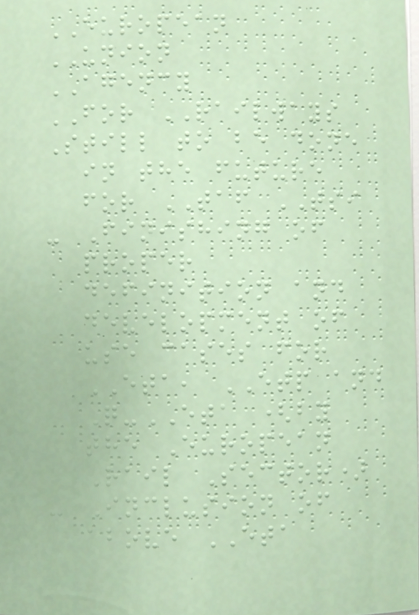EUROPEAN
UNION
AGENCY
FOR RAILWAYS
Still to be done
in the future
for TAF TSI
- Finishing of
proper
definition and
development of
use cases for
ETA, ETP and
Q-ETA (by
the European
Rail Sector)
- Inclusion of
above ETA
